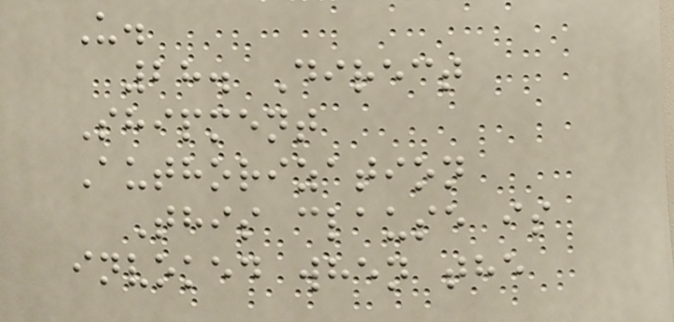U.
28. Direct
Shipment
Authorization
This clause is
invoked when the
